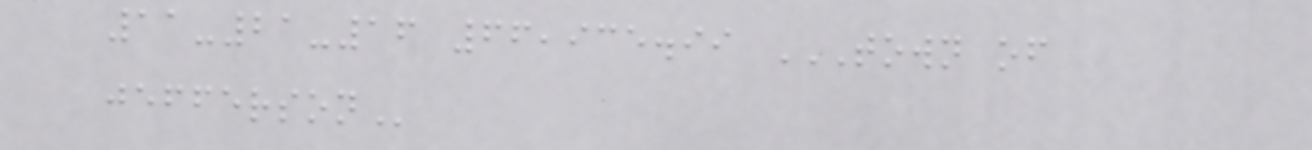11-21-16 66,935.99 TOWN OF
JEFFERSON
